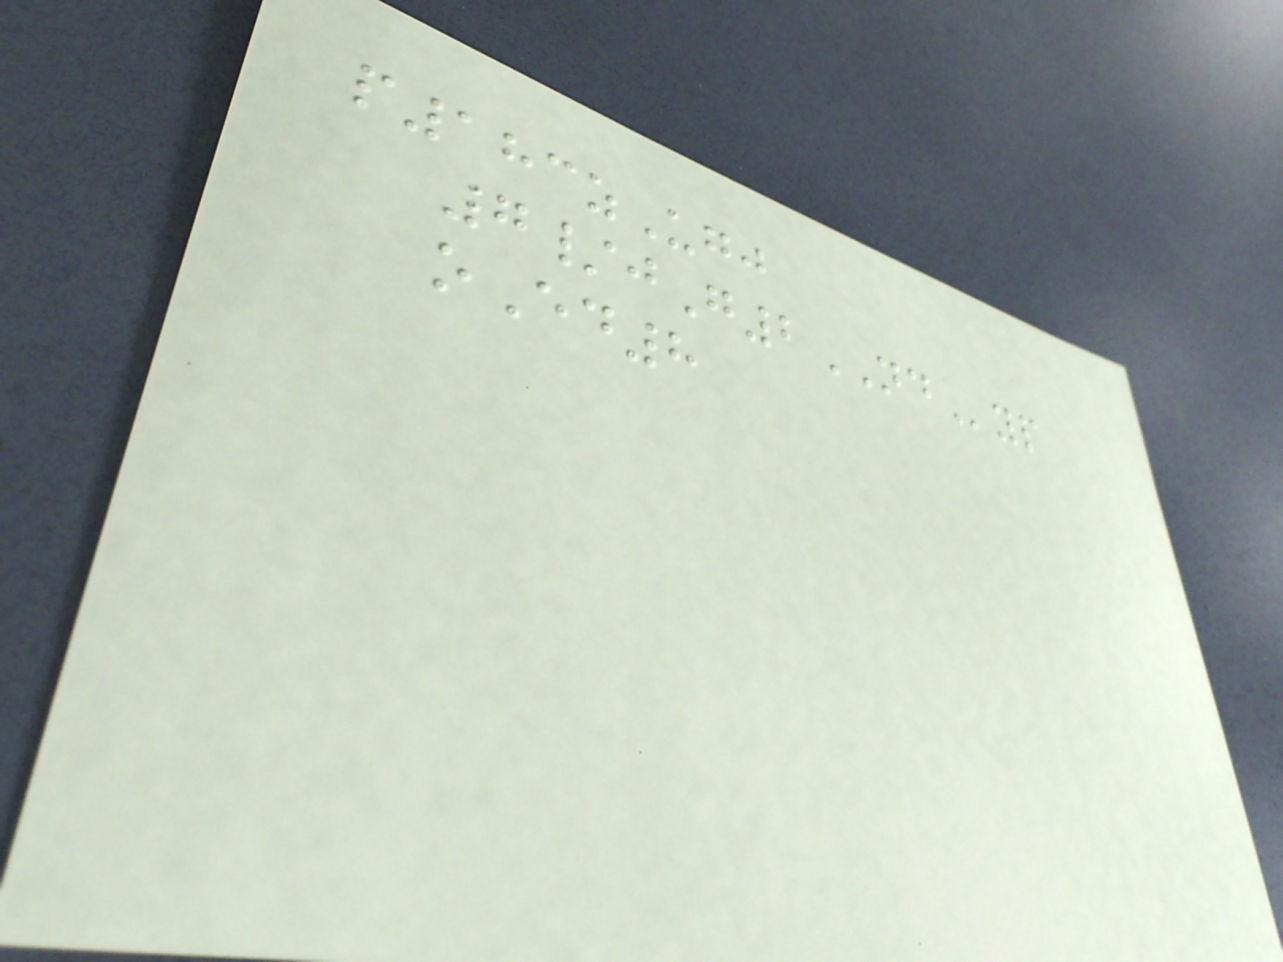p183zUgj
7/jG2NDyp
oEd8
